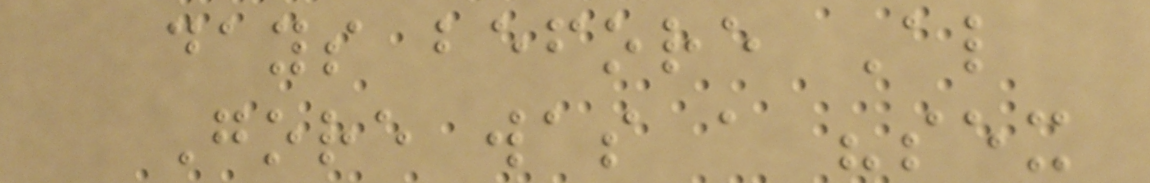days before Al
Gore was a "sex
